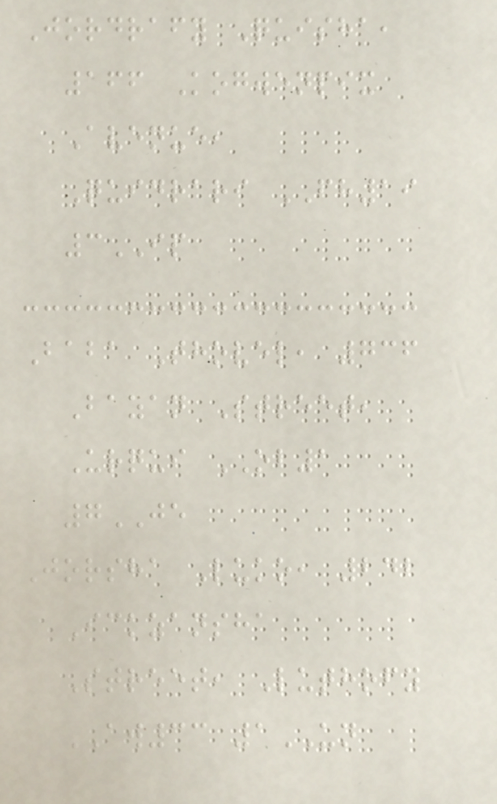Jordrafy Quisha,
166 Kogwenpix
Avenue,
Quidrari FH19
3IP
Baba Thovel, 736
Bazan Street,
Urqui OB1
7JE
Jorsha Luko, 242
Ickzansha
Street, Luthofy
AW33 1UN
